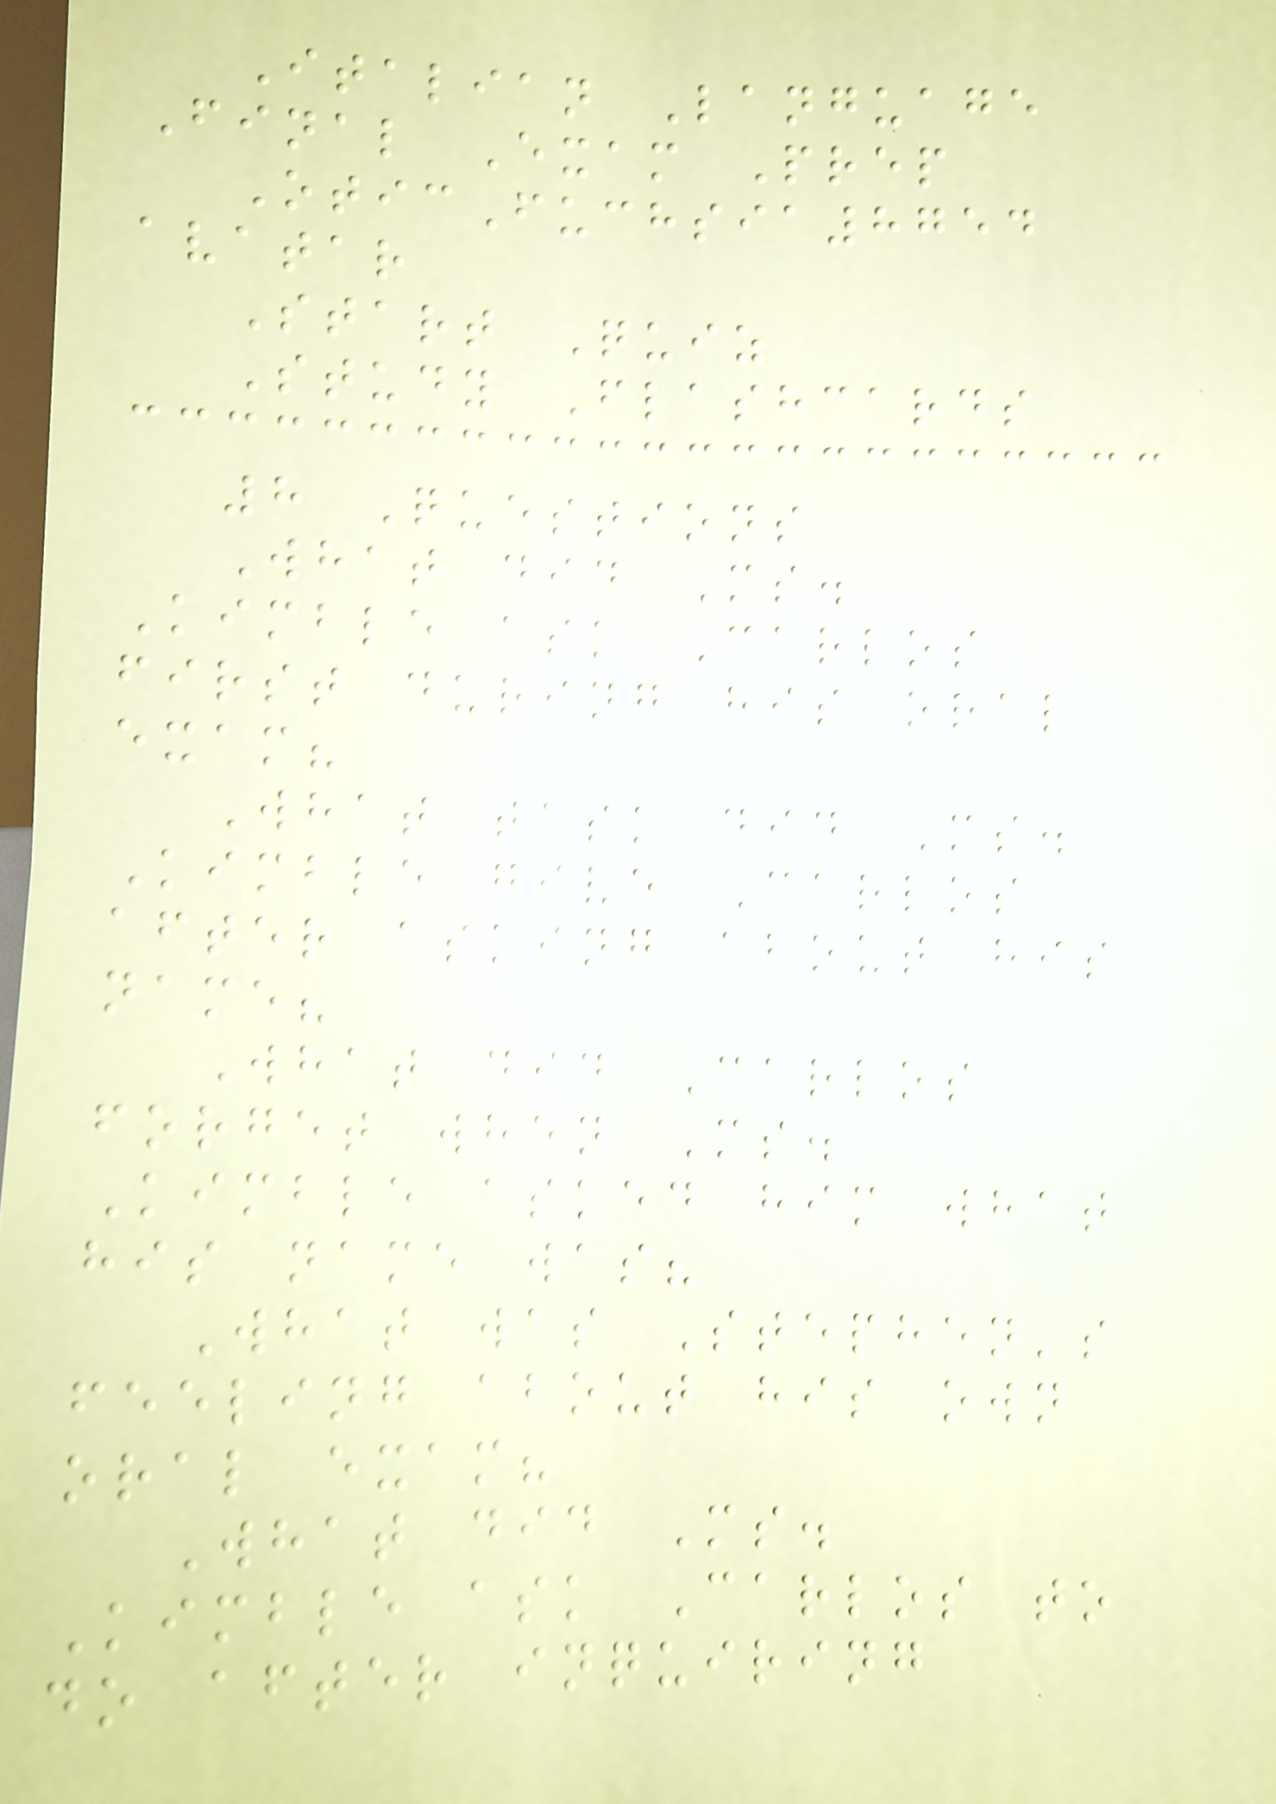Italian Language
Final Exam Prep
OticFuchsia8754
avatar
Start Quiz
Study Flashcards
8 Questions
What did Ms.
Kimble ask Carlos
first during his oral
exam?
What task did Ms.
Kimble give Carlos
after asking about his
name?
What did Carlos
forget when Ms.
Kimble asked him what
his name was?
What was Stephen's
feeling about his own
oral exam?
What did Ms.
Kimble ask Carlos to
do after inquiring
